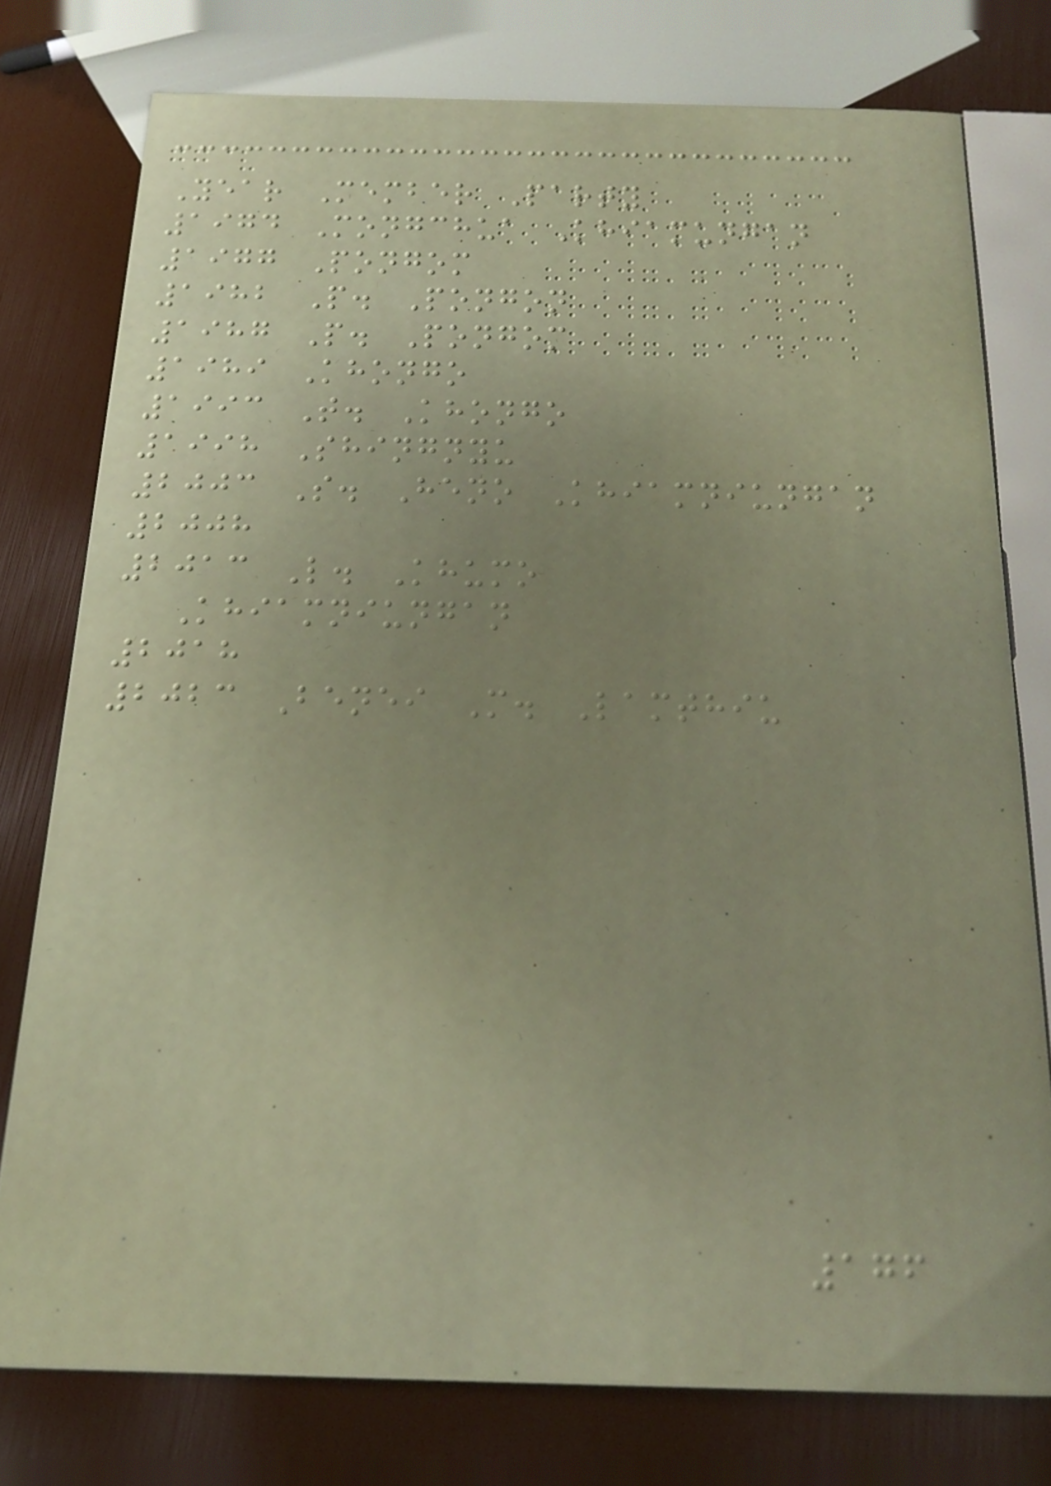Year Member Party
1974 Mongchua Khiamungan
1977 Pongom
1982 P. Pongon
1987 P. Pongom
1989 Khongo
1993 T. Khongo
1998 Shingnyu
2003 S. Heno Khiamniungan
2008
2013 L. Khumo
Khiamniungan
2018
2023 Benei M. Lamthiu
176
